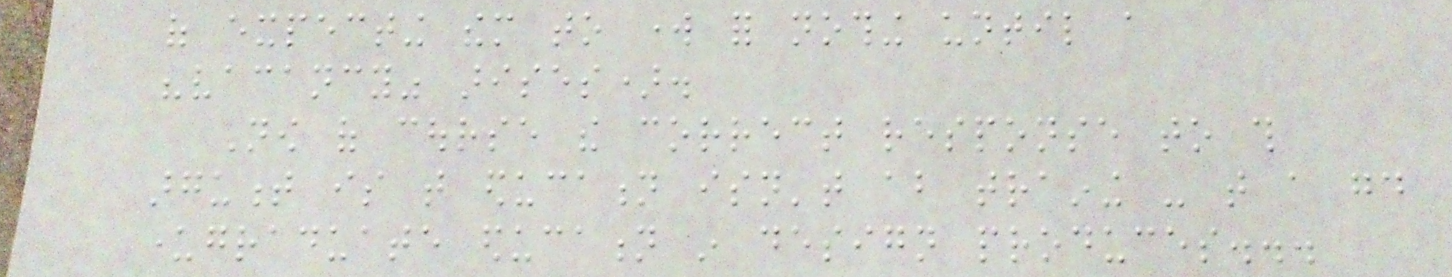of expecting them to work for nothing until a
"vacancy" arises).
Now of course the correct response to this
argument is that education isn't about training - that a good
undergraduate education in design produces...
